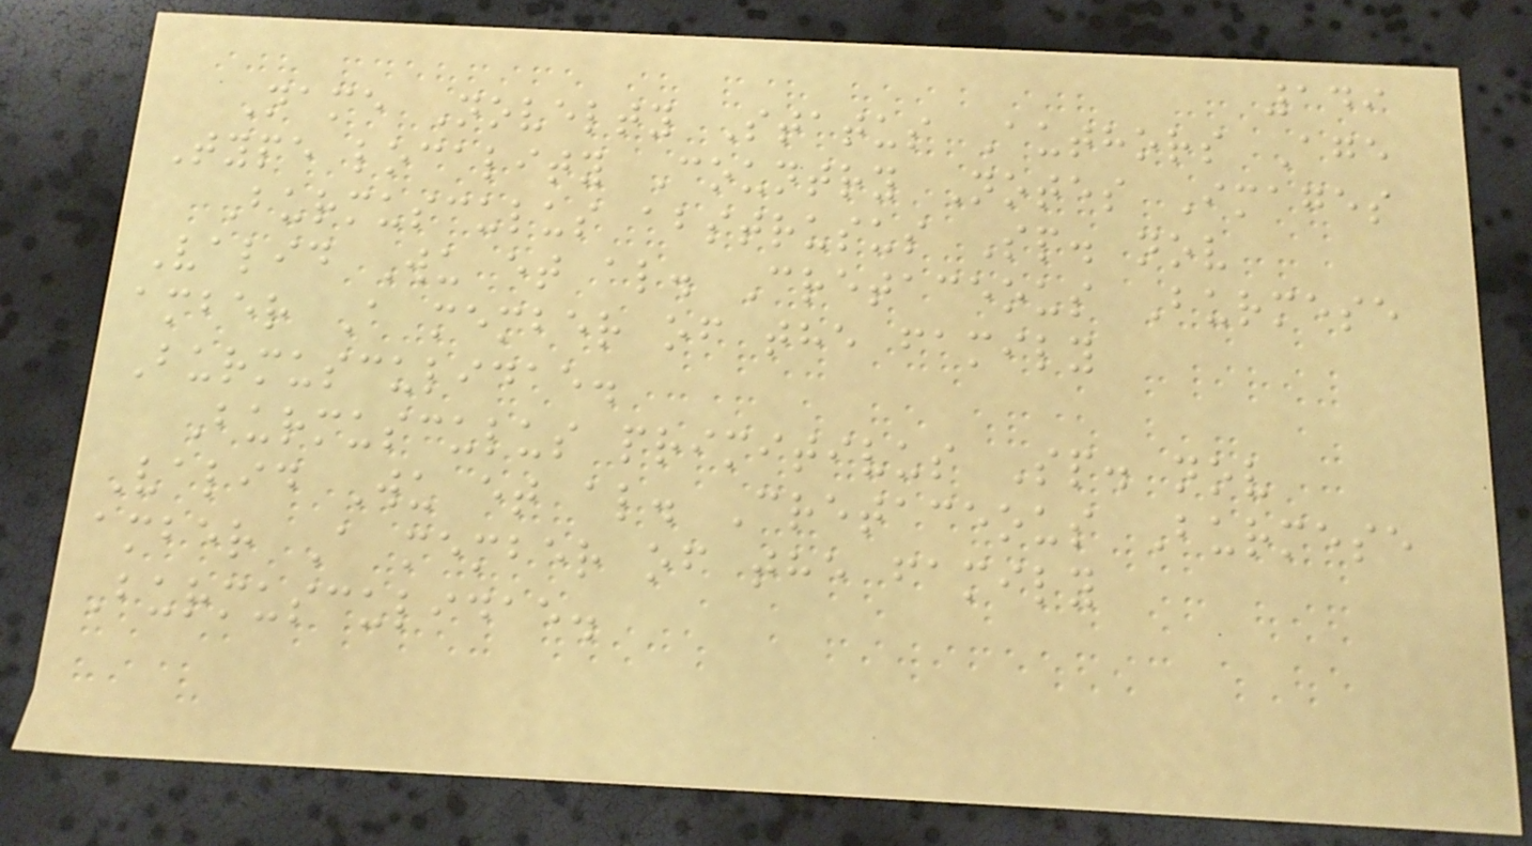149
Name Novelty Status Authors Age
Type locality Country Notes Images
Burmusculus abstrusus Sp. nov
Valid Wu et al. Cretaceous Burmese
amber A member of the family
Burmusculidae.
Burmusculus primitivus Sp. nov
Valid Wu et al. Cretaceous Burmese
amber A member of the family
Burmusculidae.
